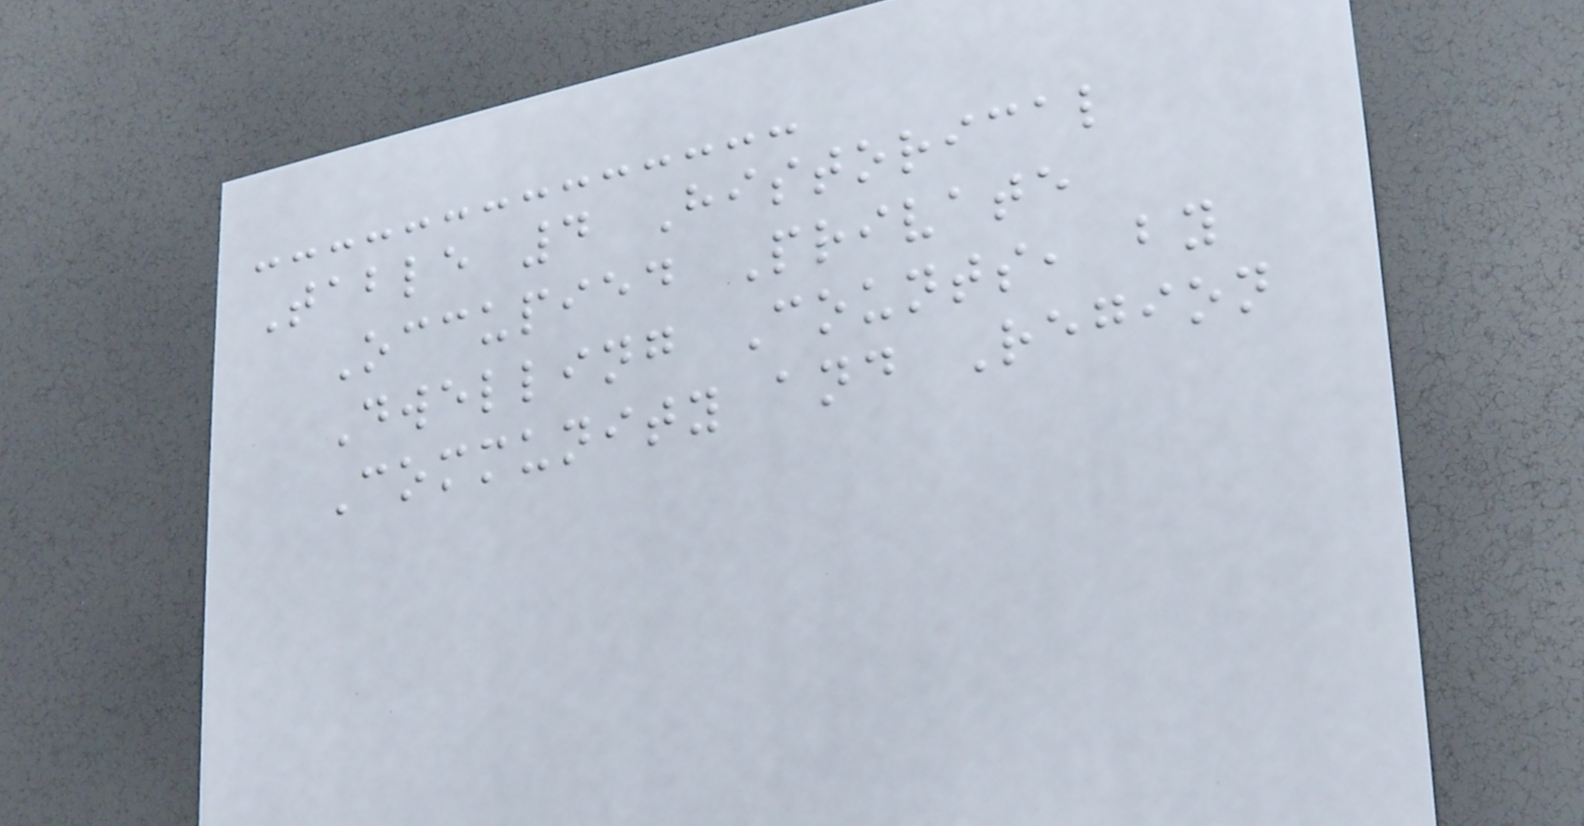Table 4 Historical
Occupied Private
Dwelling Counts, by
Community and Region
